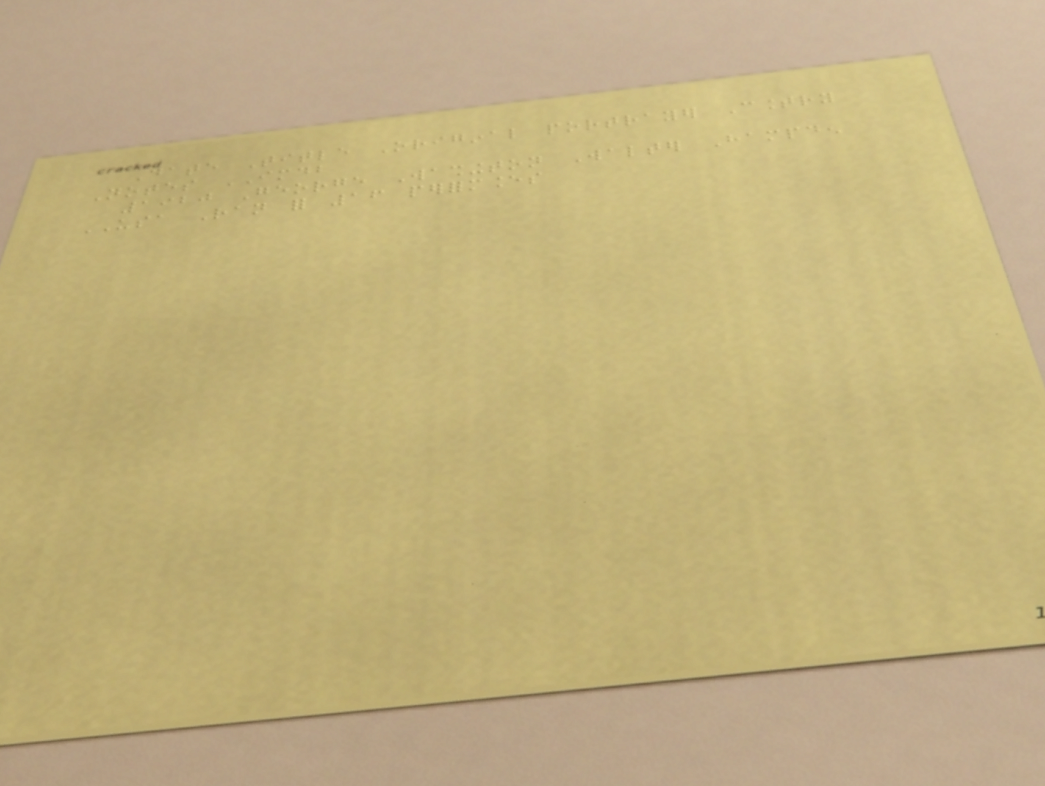Date Title Original portrayer Country
Notes IMDB
1920 George Washington Walter Hampden
USA Ran for 16 performances
